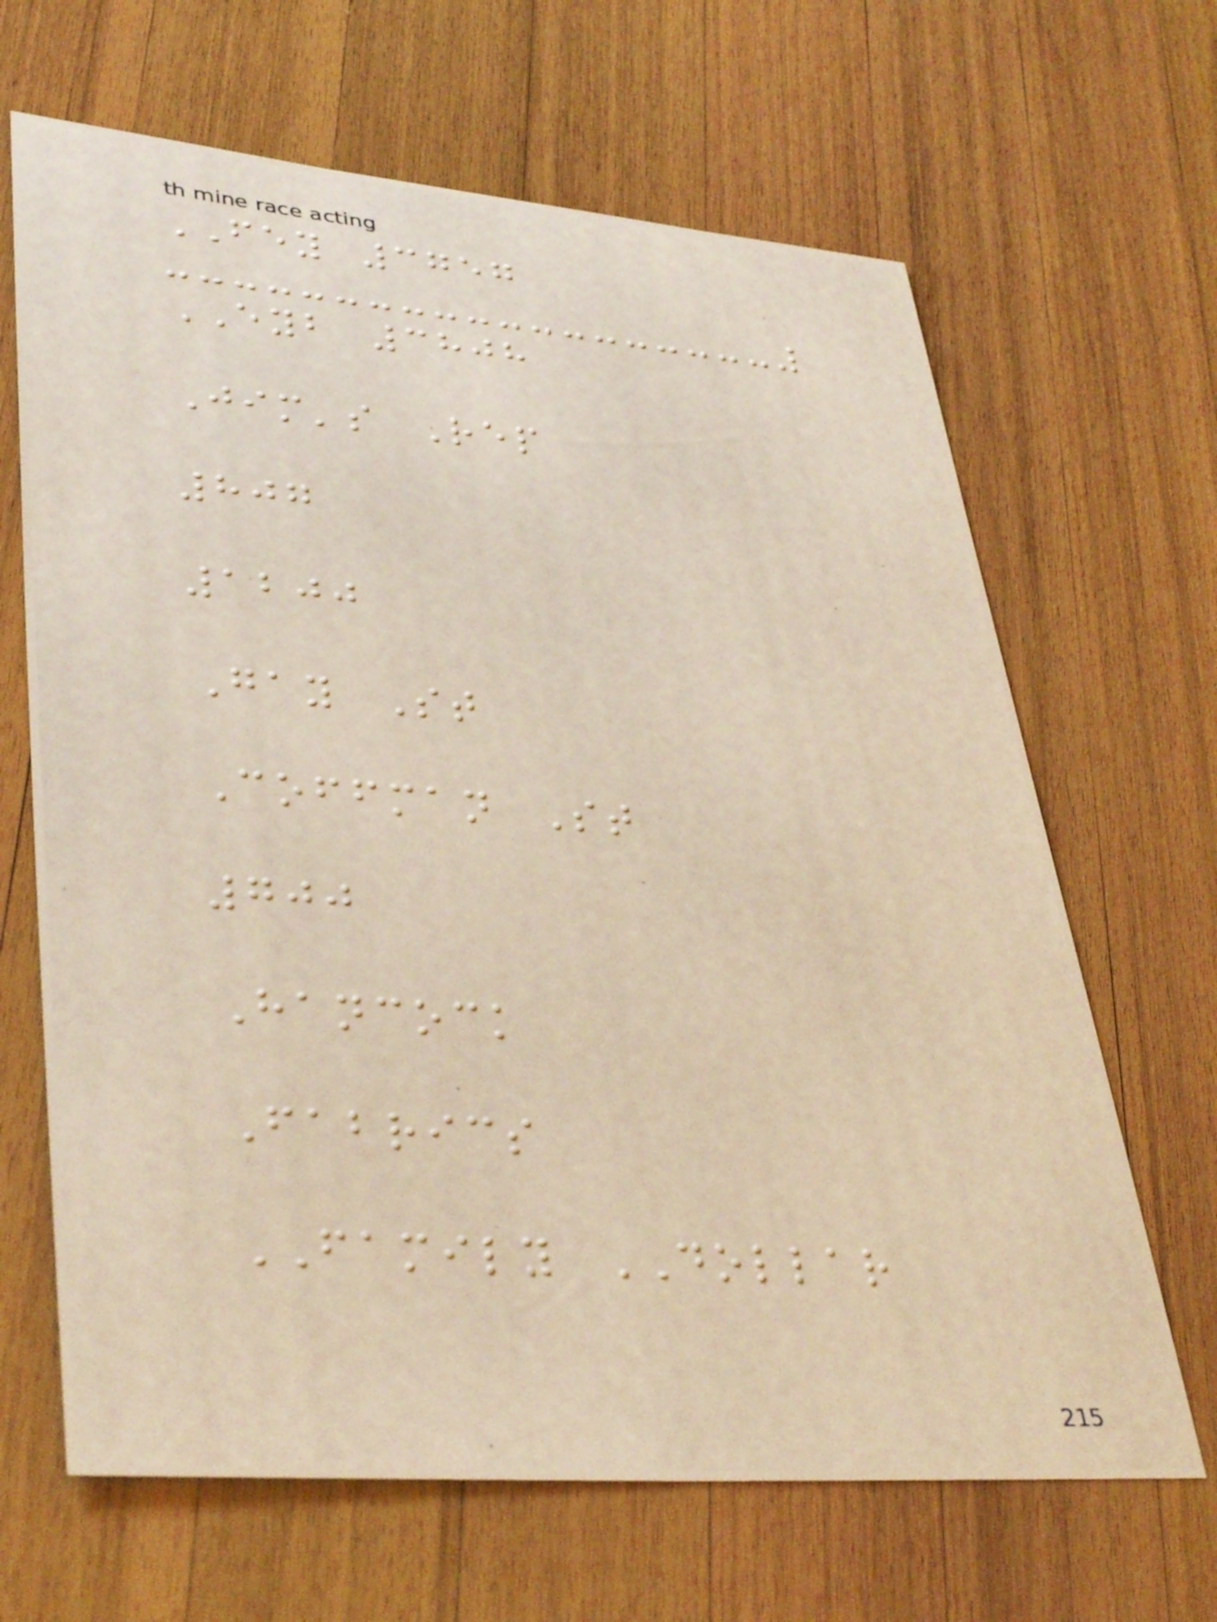FEY 3757
EYB 3808
Jim's Rep
807
1200
Gay St
Coffman St
700
Hancock
Fabrics
FAMILY DOLLAR
